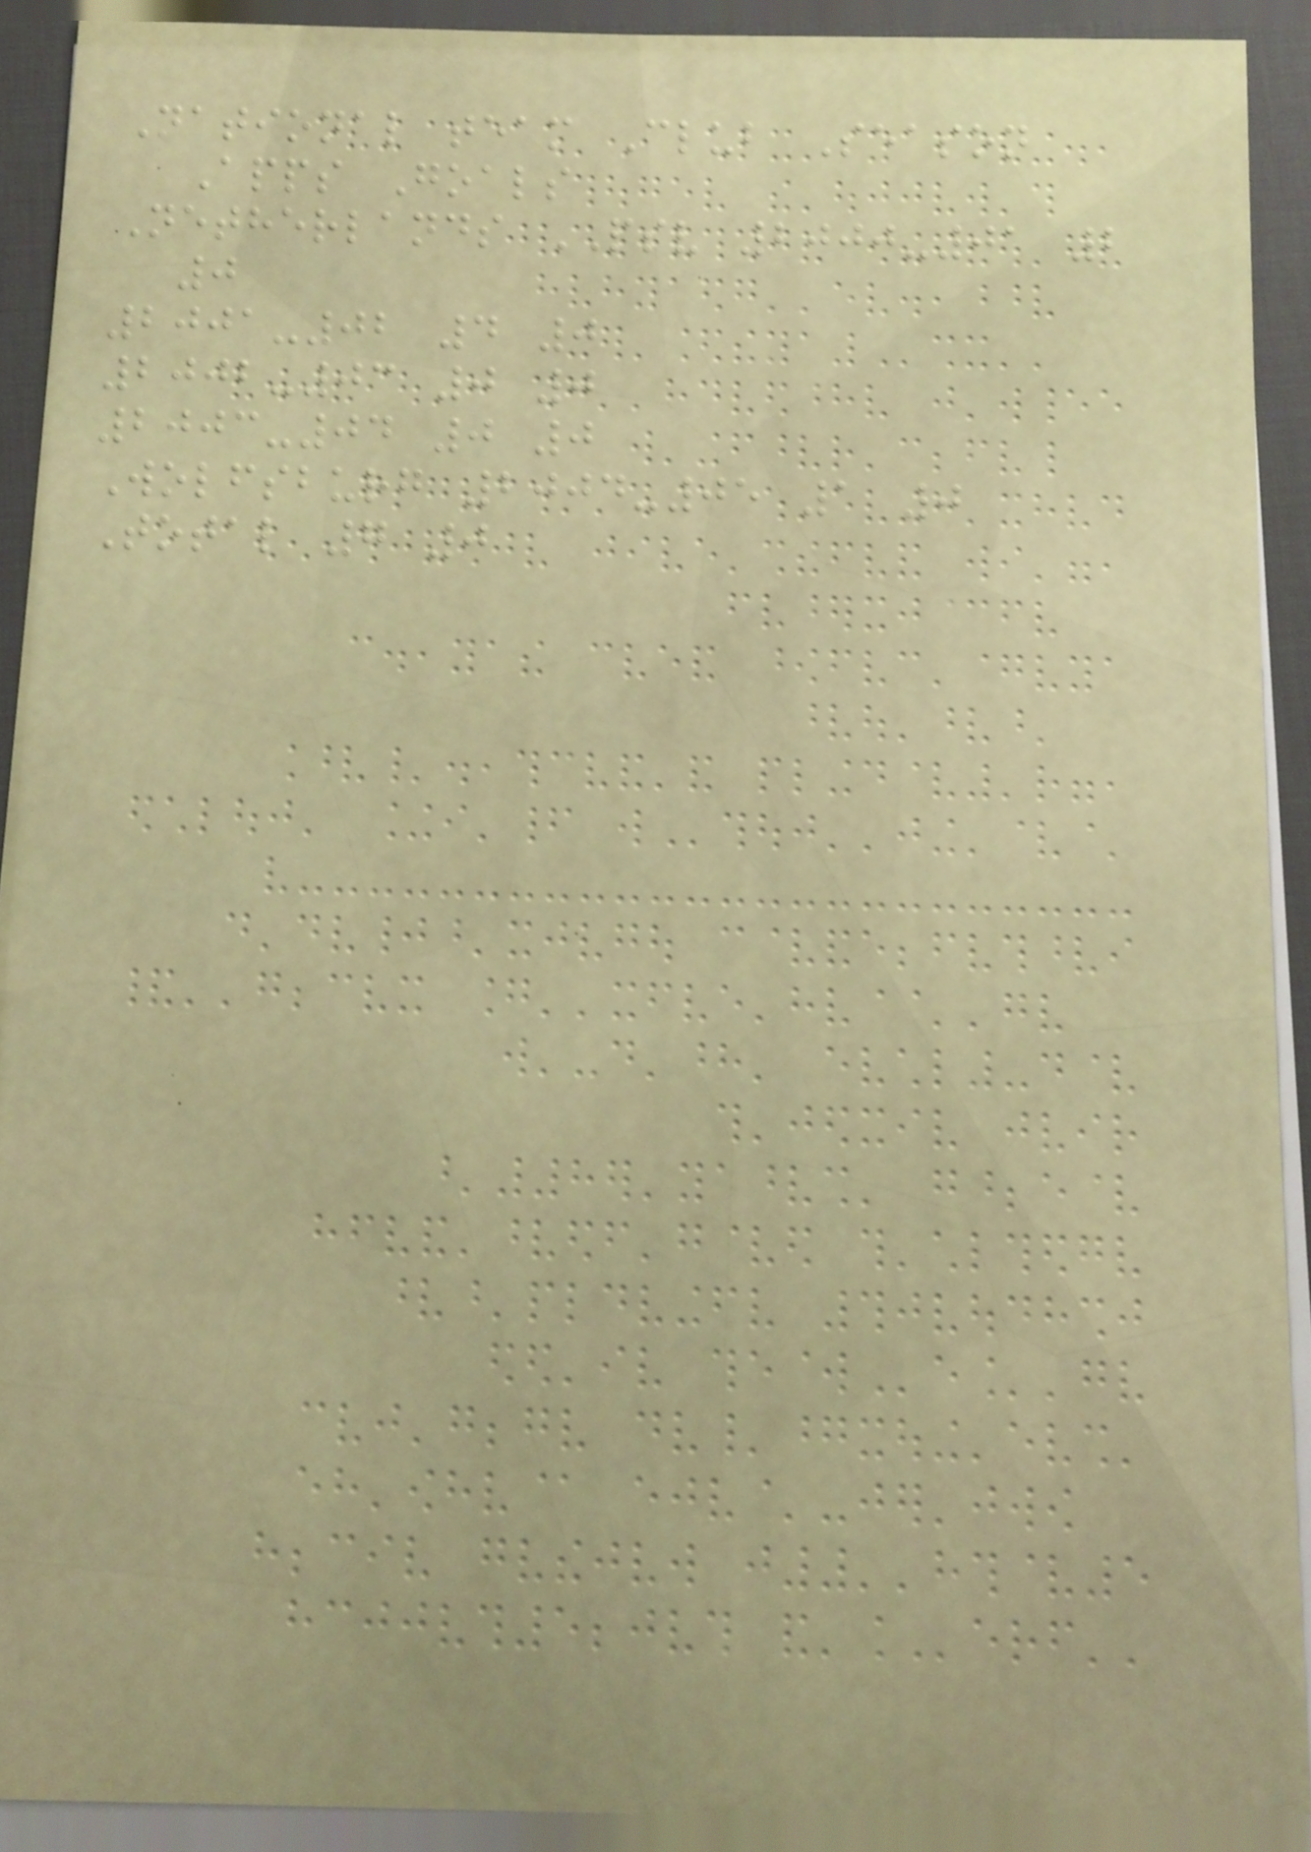National team Club Season
Apps Goals
Netherlands PSV 2000-01 2
0
2001-02 4 0
2002-03 0 0
2003-04 0 0
Wolfsburg 2004-05 1 0
Total 7 0
